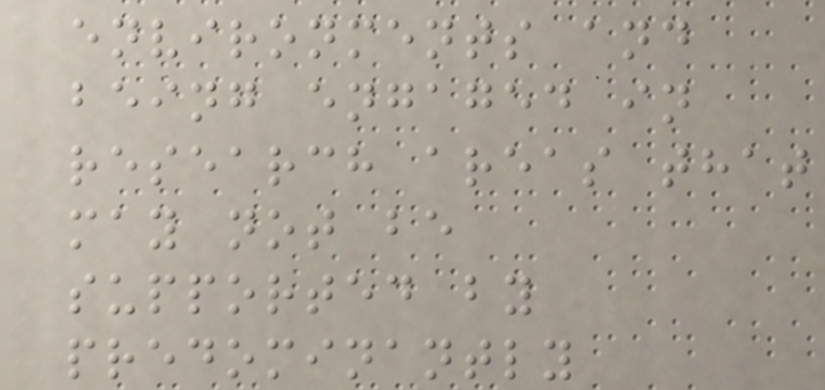environments and
being engaged in
research areas that
may not be
supported by
predominantly
